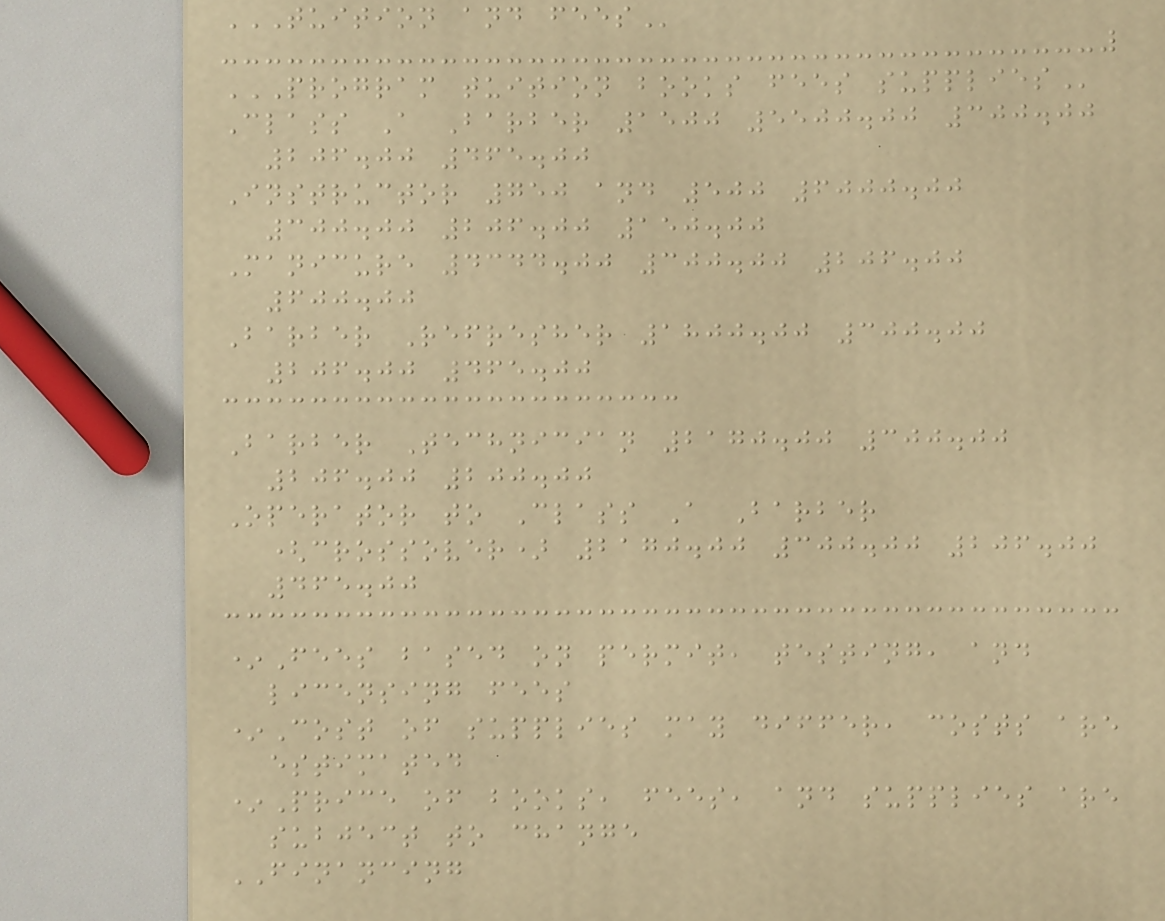TUITION AND FEES
PROGRAM TUITION BOOKS FEES SUPPLIES
Class A Barber 1500 5500.00 300.00
206.00 465.00
Instructor 750 and 500 6000.00
300.00 206.00 150.00
Manicure 4344.00 300.00 206.00
600.00
Barber Refresher 1800.00 300.00
206.00 465.00
Barber Technician 2170.00 300.00
206.00 200.00
Operator to Class A Barber
(crossover) 2170.00 300.00 206.00
465.00
*Fees based on permit, testing, and
licensing fees
*Cost of supplies may differ, costs are
estimated
*Price of books, fees, and supplies are
subject to change
FINANCING
